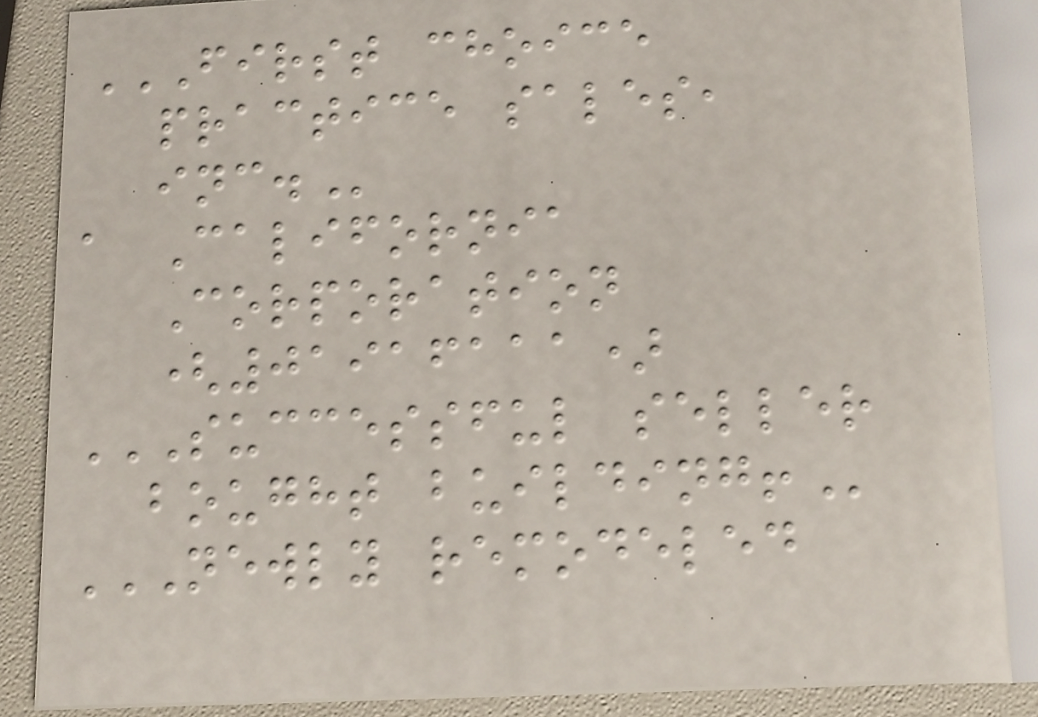FIRST CHOICE
PRACTICE SALES,
INC.
a California
Corporation
(01916111)
SUCCESSFUL SELLER
BOUGHT BUILDING!
NEWLY REMODELED
